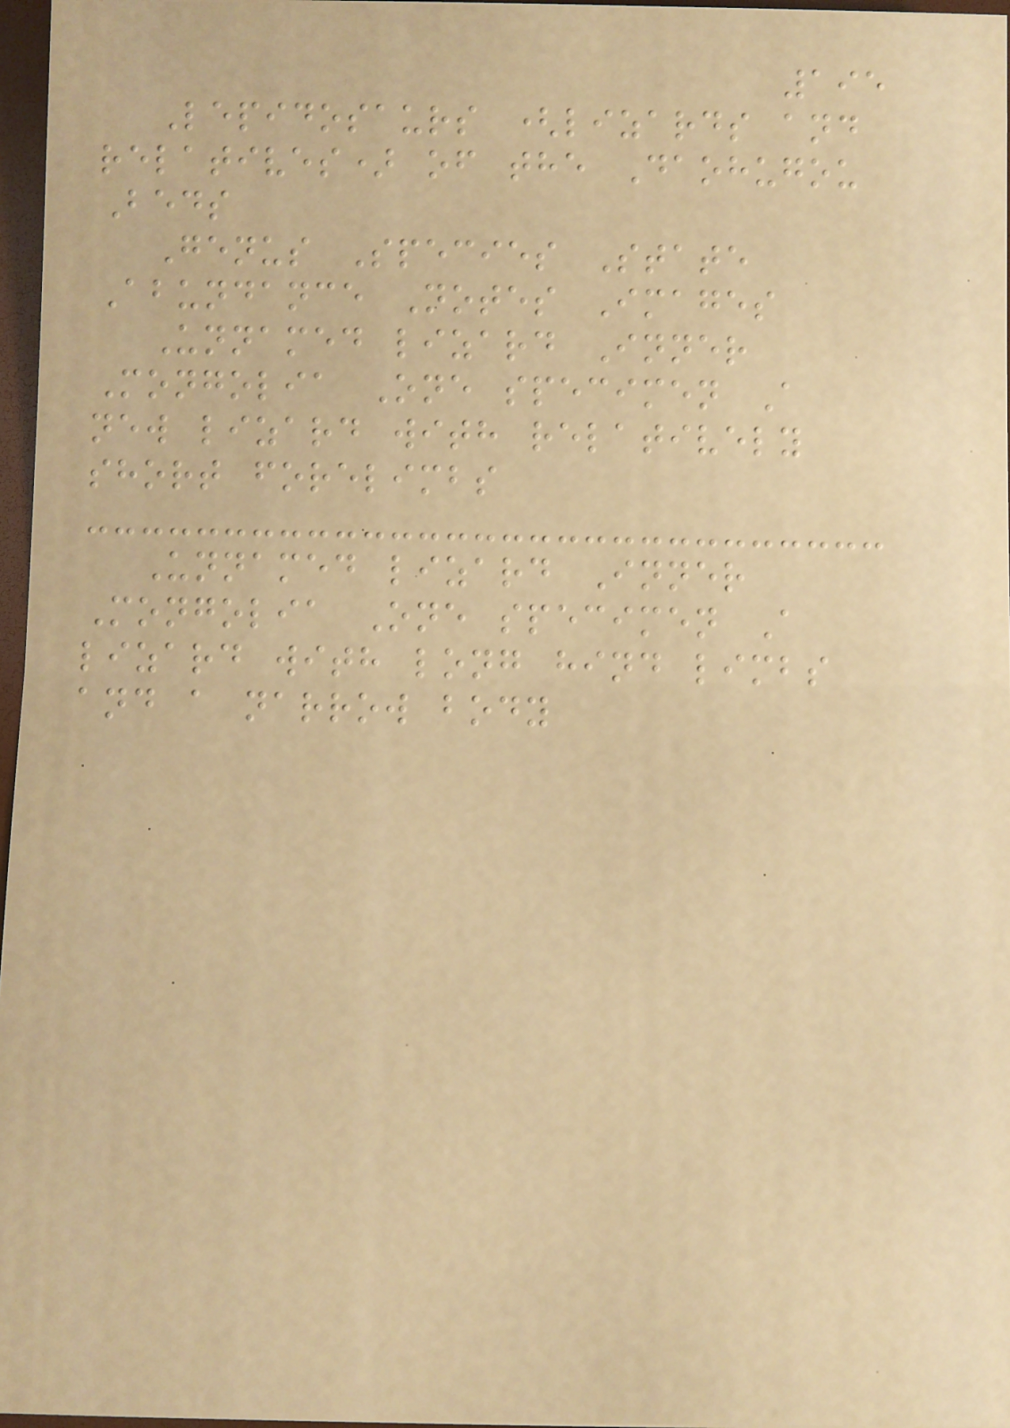195
Lepidosaurs (lizards and
relatives) of the Daohugou
Beds
Genus Species State
Abundance Notes Images
Unnamed lizard Inner
Mongolia One specimen A
new lizard with relatively
short forelimbs
Unnamed lizard Inner
Mongolia One specimen A
lizard with long hind limbs
and a narrow body
